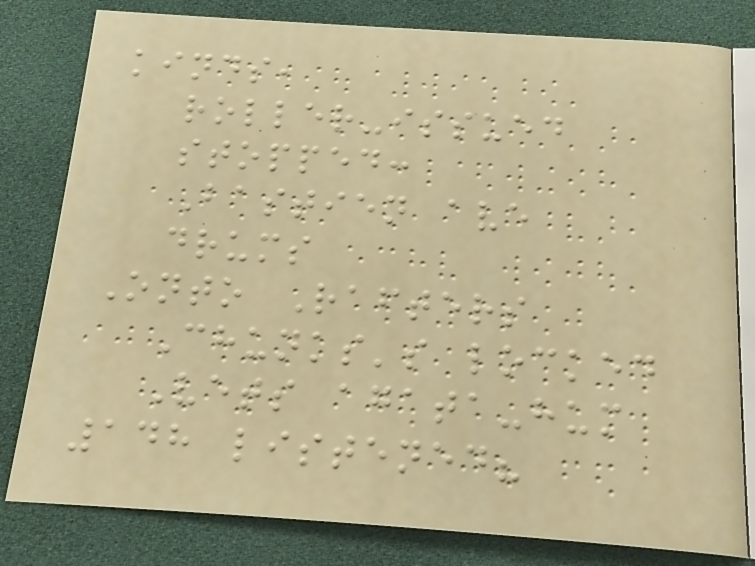kinds,
roller-issued
stopped:
Bastien ave
drums
Onto Rafters
Chunks's locked
Vets agata-hum
148 listened?
